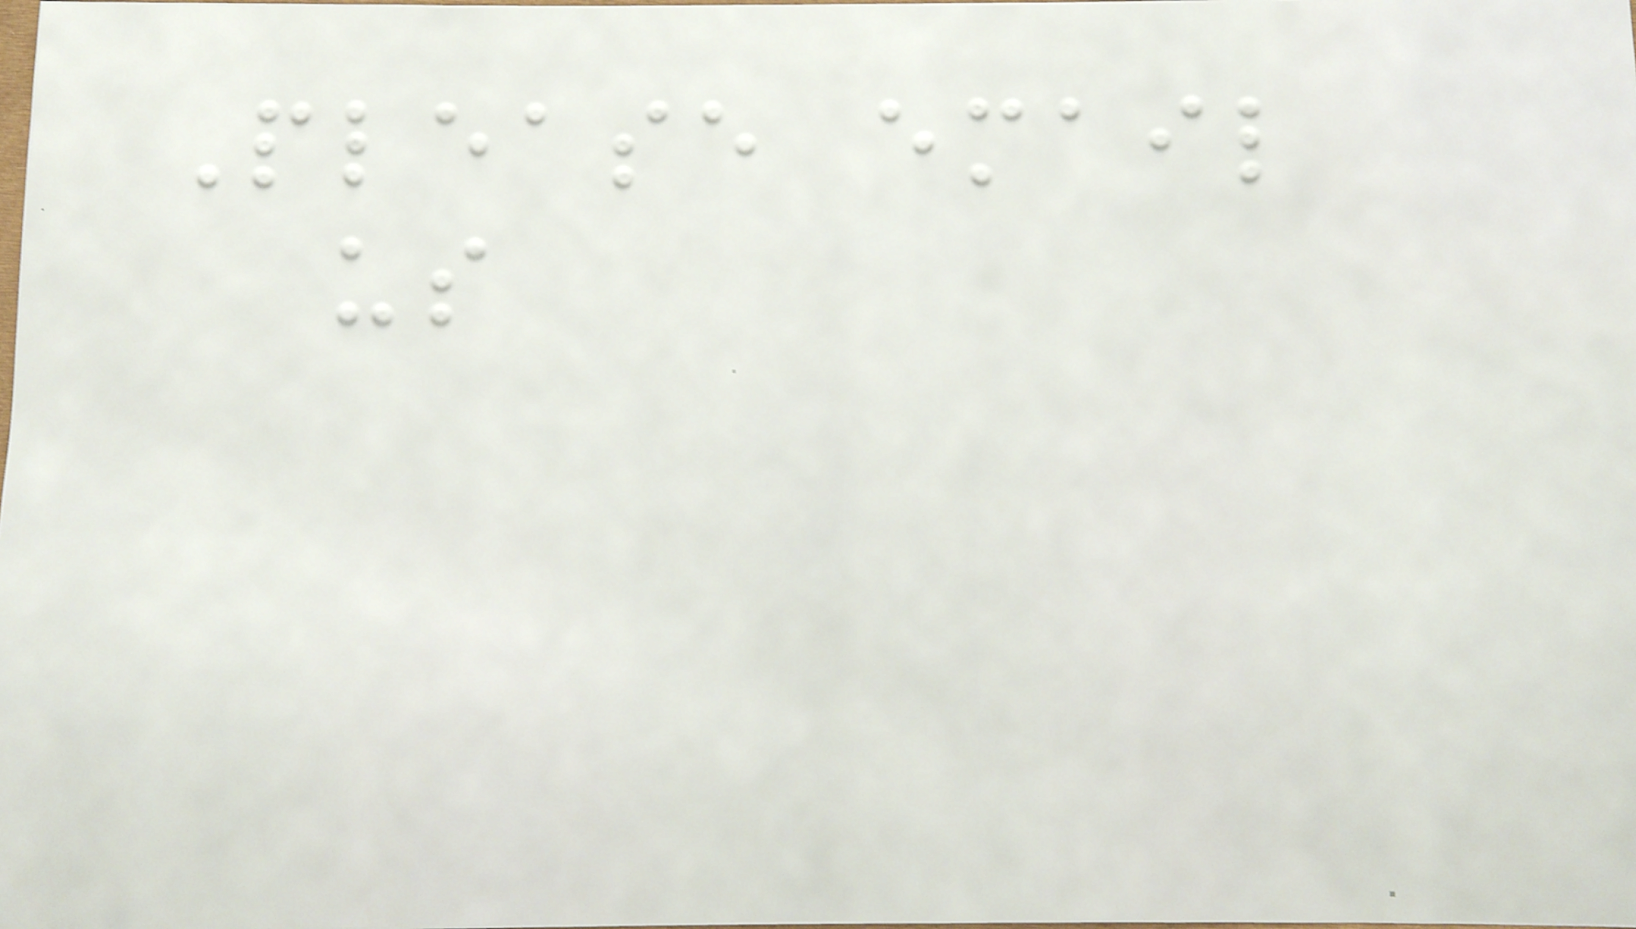Please email
us
